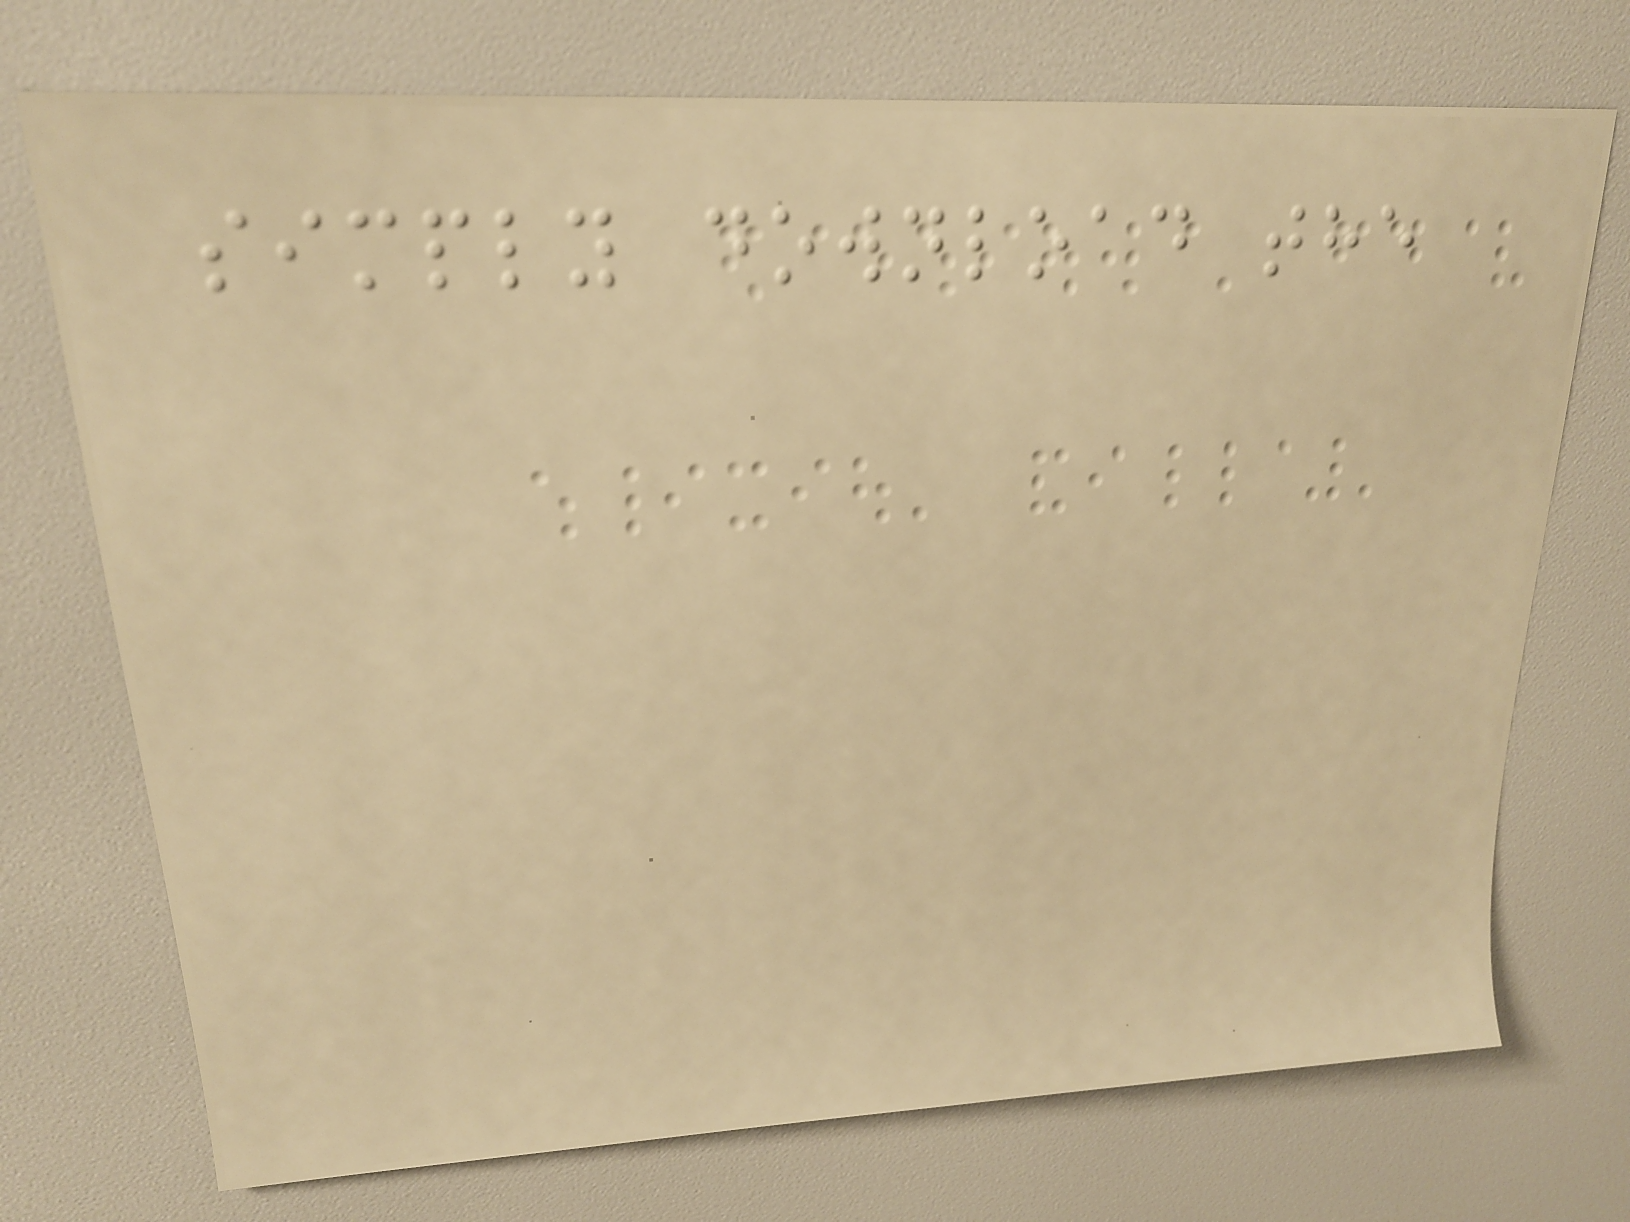simply download the
